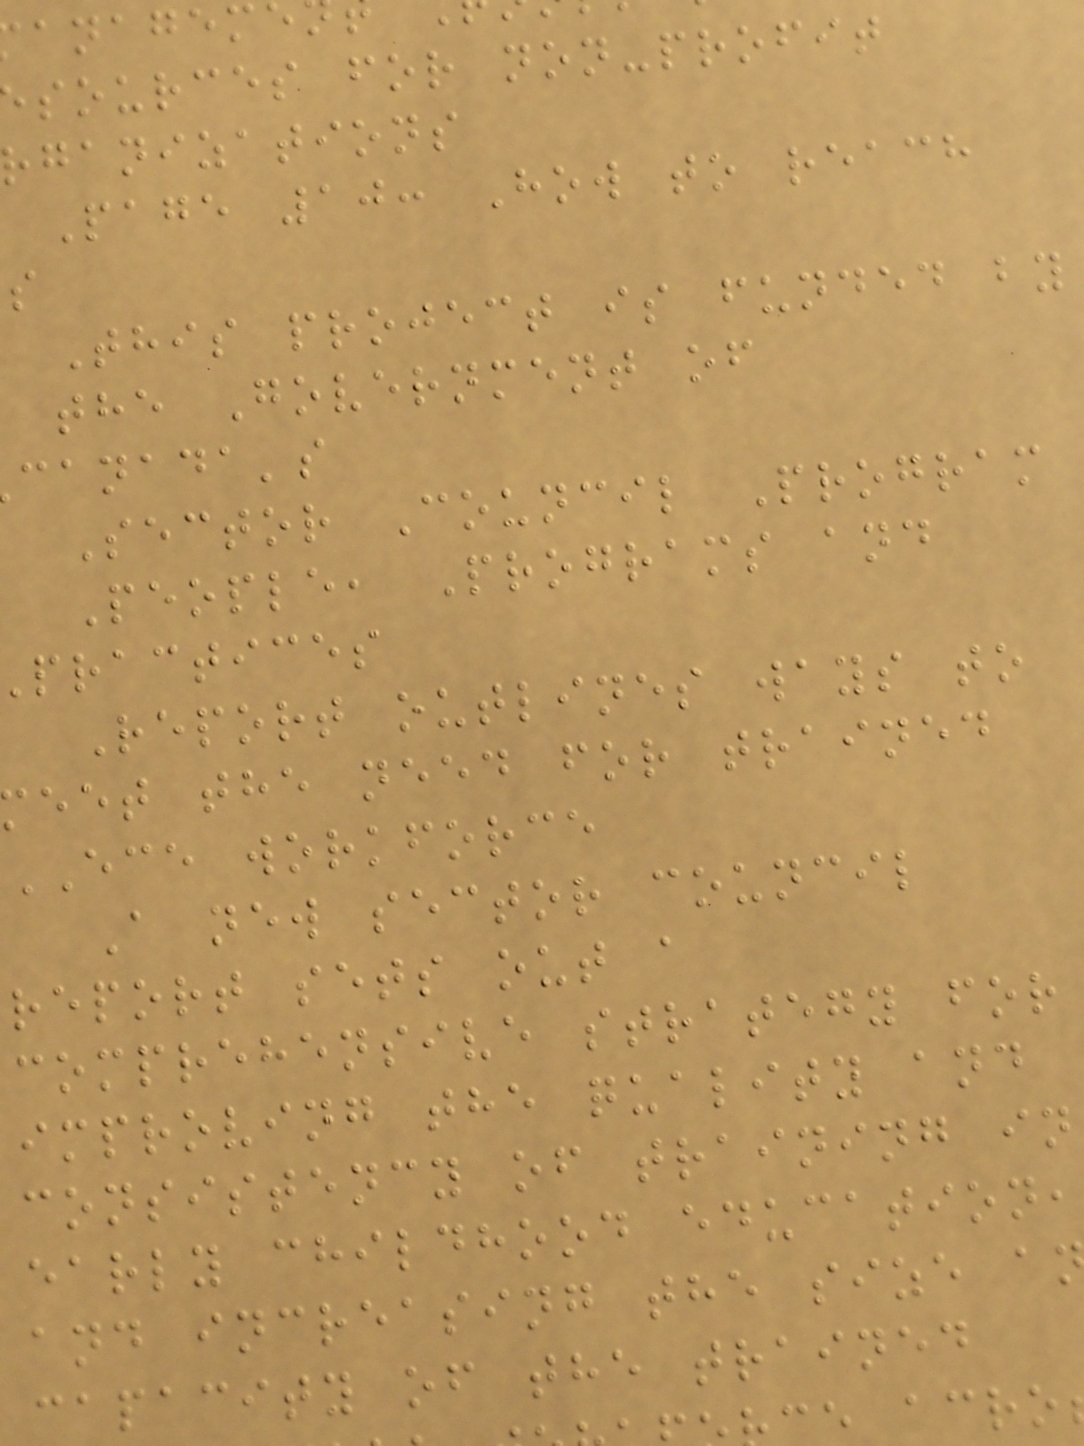sources for non-profit
rganizations
Page 10: How to reach
This project is funded by
the Government of
canada's
Sector Council Program
People, Programs and
practices
Report outlines ways to
eet the need for trained
ECE workforce
A new sector council
report sets out a
comprehensive strategy for
improving the quality and
consistency of training in
early childhood education,
and increasing the size a
capacity of the trained
